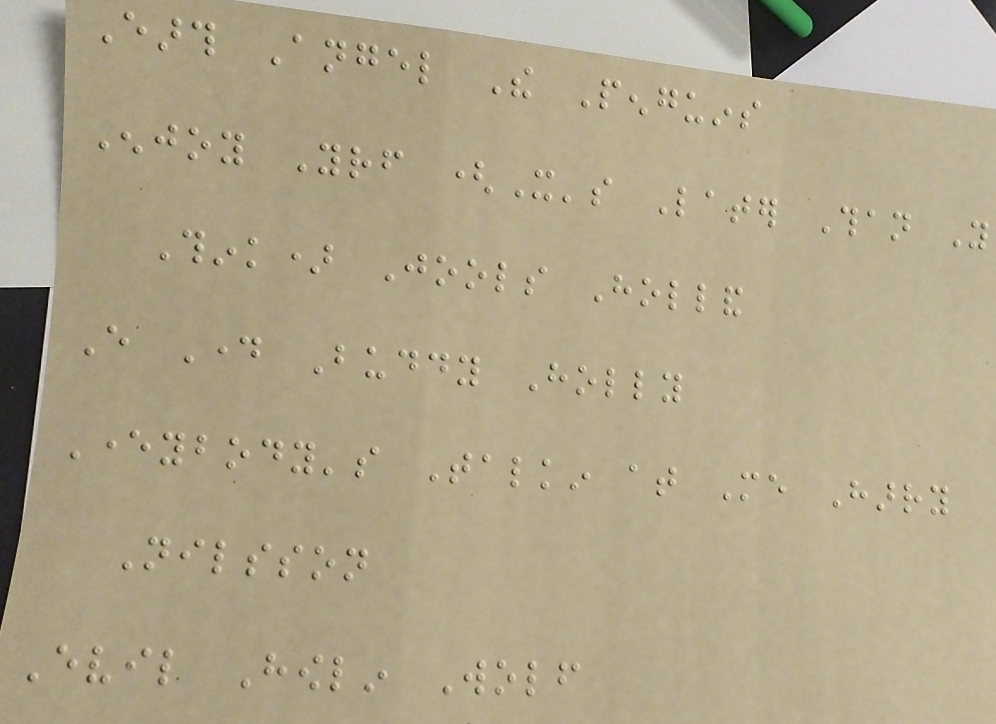Earth Angel The Penguins
Enjoy Yourself (It's Later Than You
Think) Jools Holland
Every Day Buddy Holly
Everybody's Talkin at Me Harry
Nilsson
Evil Howlin Wolf
